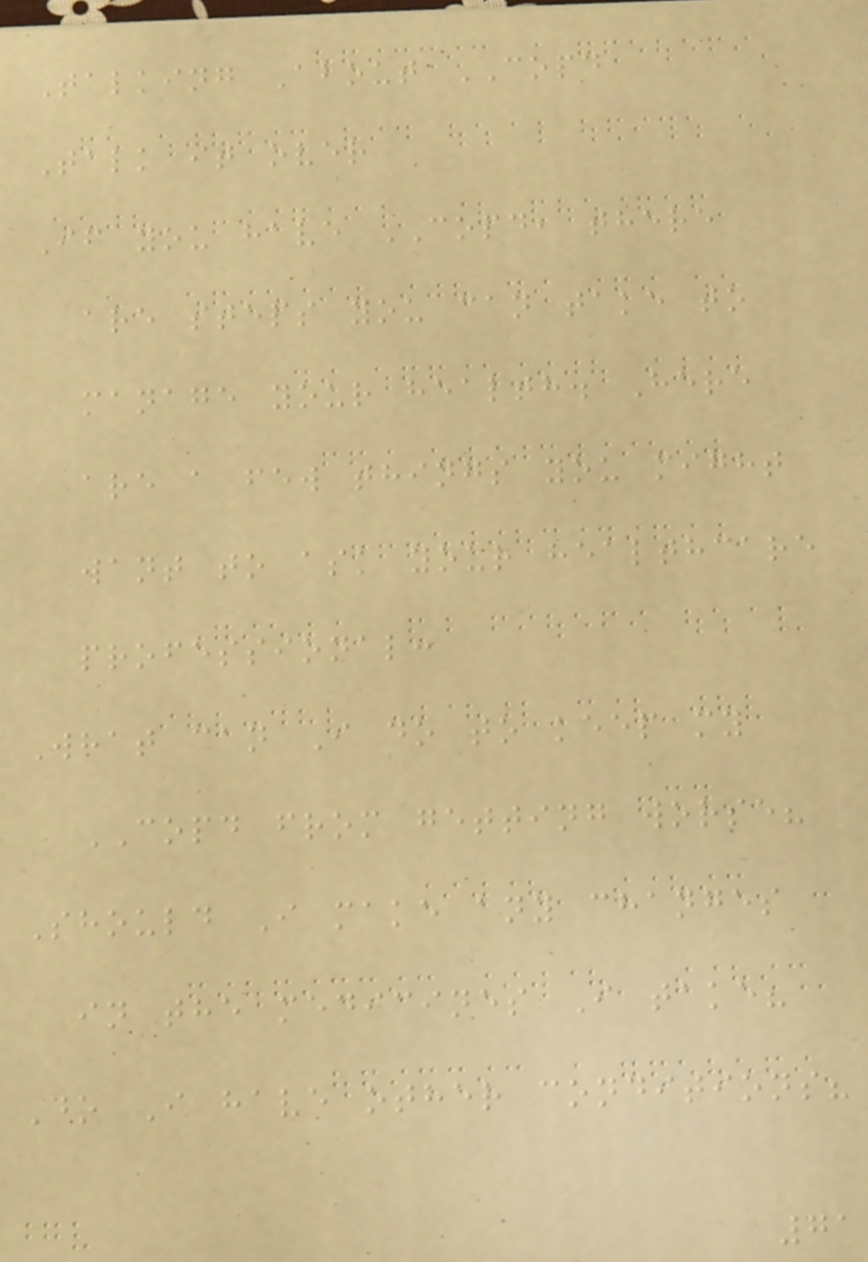Talking About COPD
Talk it over
If you have COPD, there
are steps you can take to
manage your health. Here
are a few things you might
want to ask your healthcare
professional:
What can I do to keep my
COPD from getting worse?
Should I make any changes
in the medicines I take?
Do I have other conditions?
71
